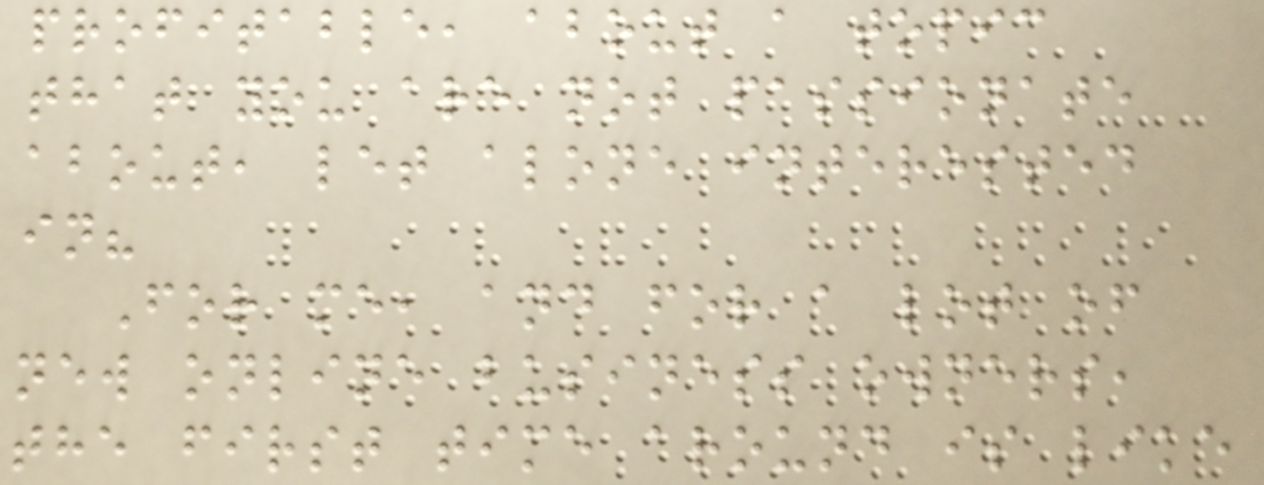profitable, about a topic
that you are not passionate
about, let alone interested
in?
For me, and for a lot of
new online business owners,
the first time around is like
